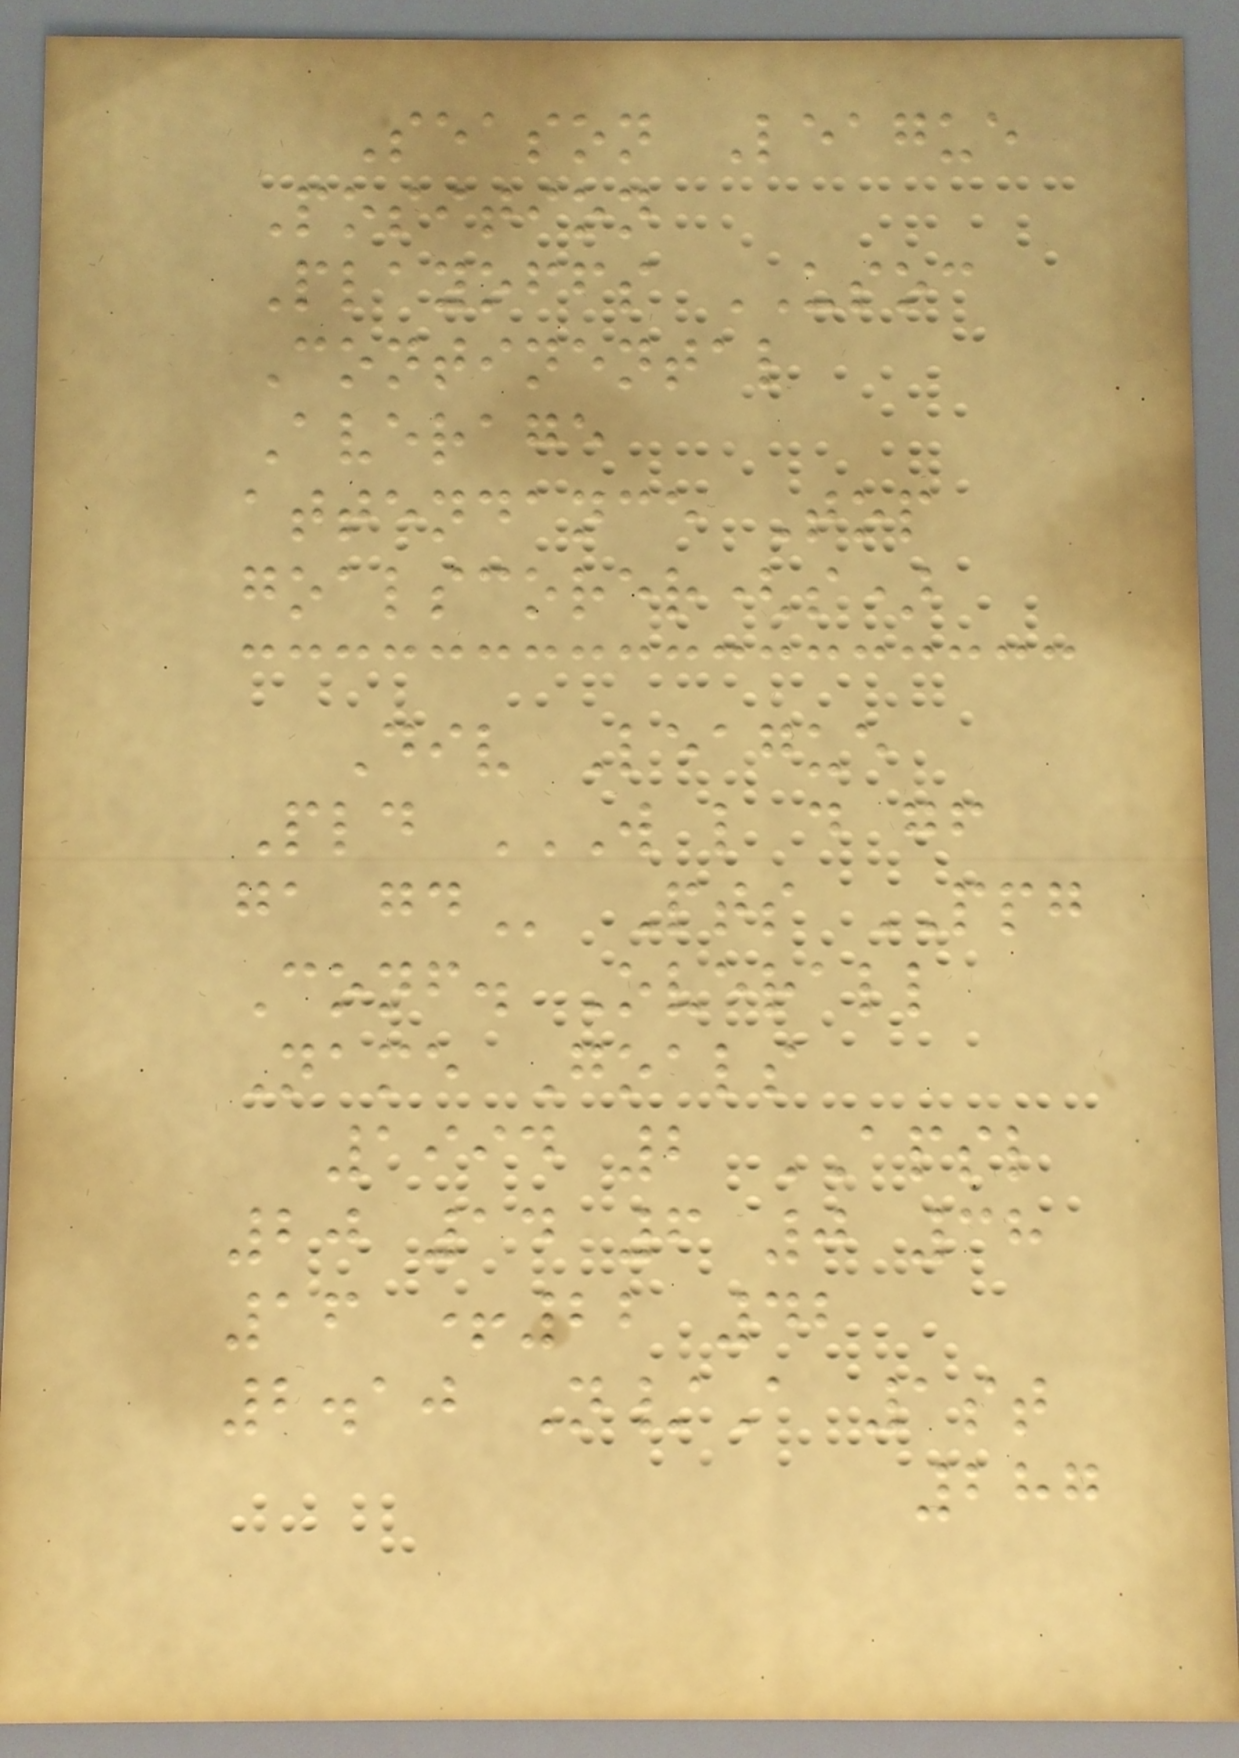Season League
Position
Playoffs USOC
Continental
Average
attendance Top
goalscorer(s)
Div League
Pld W L D GF
GA GD Pts PPG
Conf. Overall
Name Goals
1994 2 APSL
20 14 6 0 38
16 +22 42
2.10 N/A 1st
287
